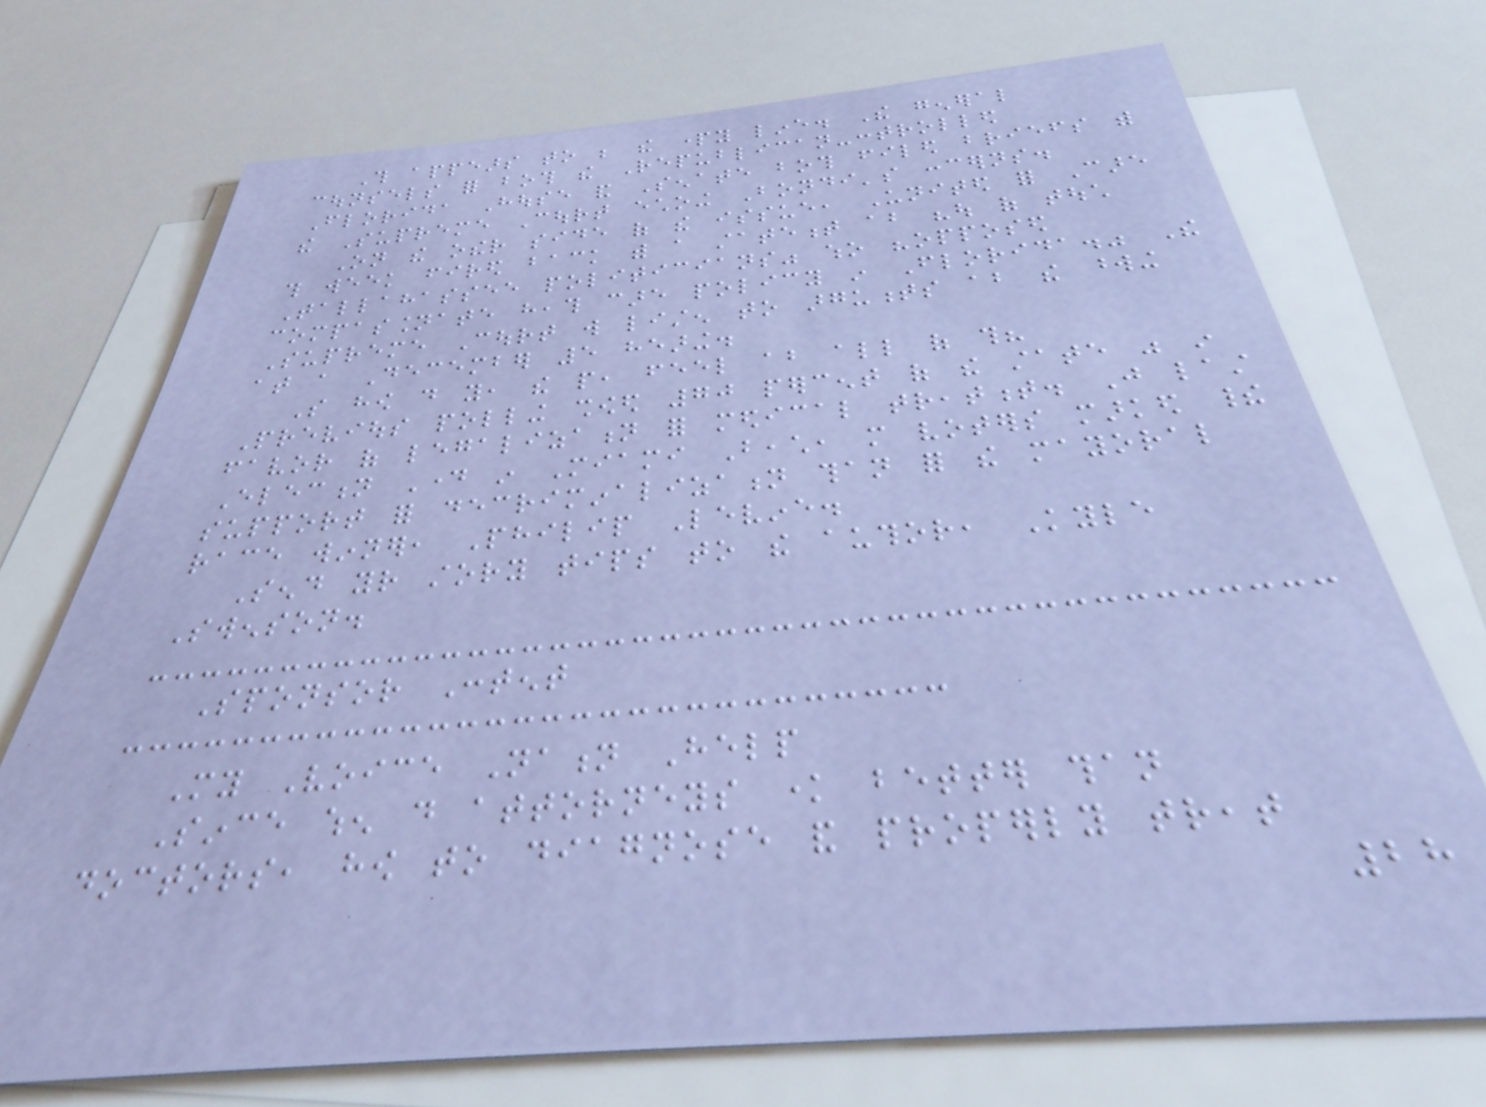This appears to be the party line. The general
counsels for both the Republican-controlled
Florida House and Senate both filed briefs with
the Supreme Court echoing Bondi's concerns.
On the other side of the issue, United for Care
this week fired back with a statement about "out of touch
Tallahassee politicians" who "opposed
compassionate heath care policy in Florida." The
Supreme Court will listen to arguments about the wording
at a December 5 hearing.
So how do you, the people, feel about all of this?
Previous polling showed 70 percent of the state was in
favor of legalization for medical treatment. Just last
Election Day in Miami Beach, more voters marked their
support for decriminalization than for the mayoral
race winner, Philip Levine.
Send your story tips to the author, Kyle
Swenson.
Sponsor Content
My Voice Nation Help
Since when do attorneys know better than
doctors, how to diagnose and properly treat
28
